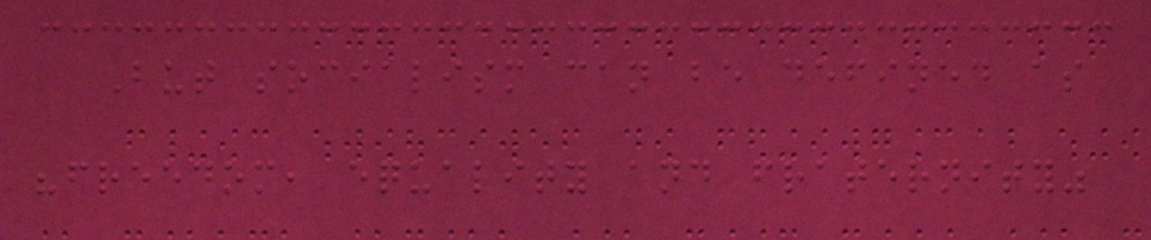But socialism can be defined as
"freedom, equality and fraternity"
